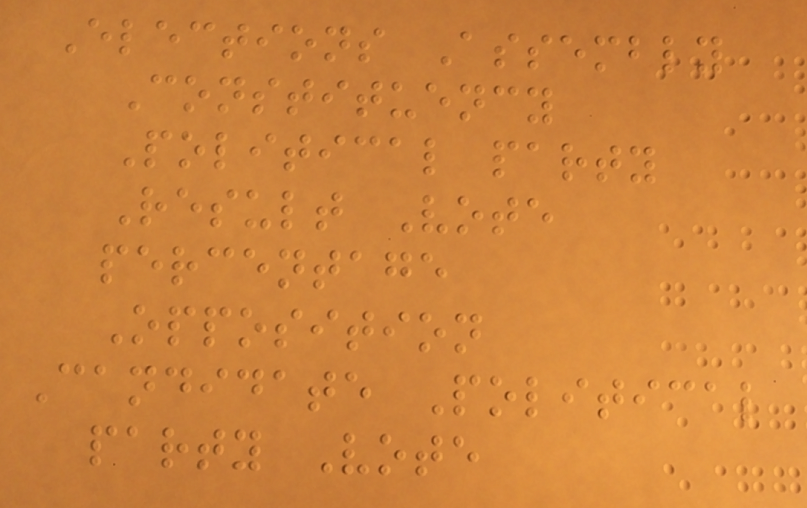Elections Assembly
Constituency
Political party
Result Vote
percentage
Opposition
Candidate Political
party Vote
